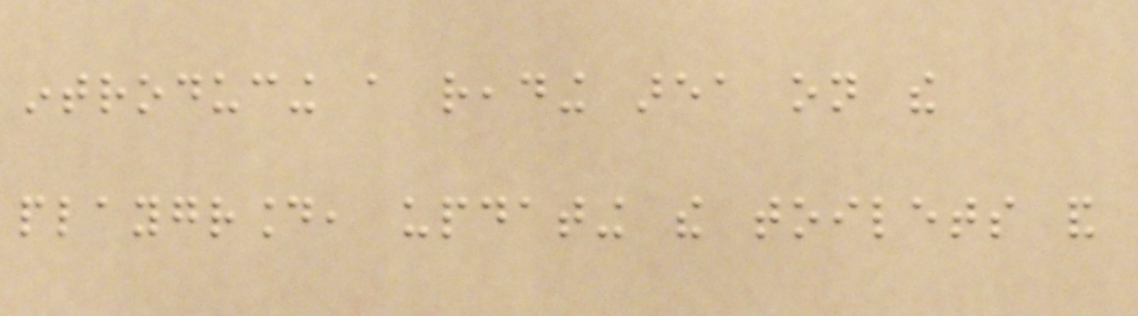introducing a reading area on the
playground, updating the toilets and
